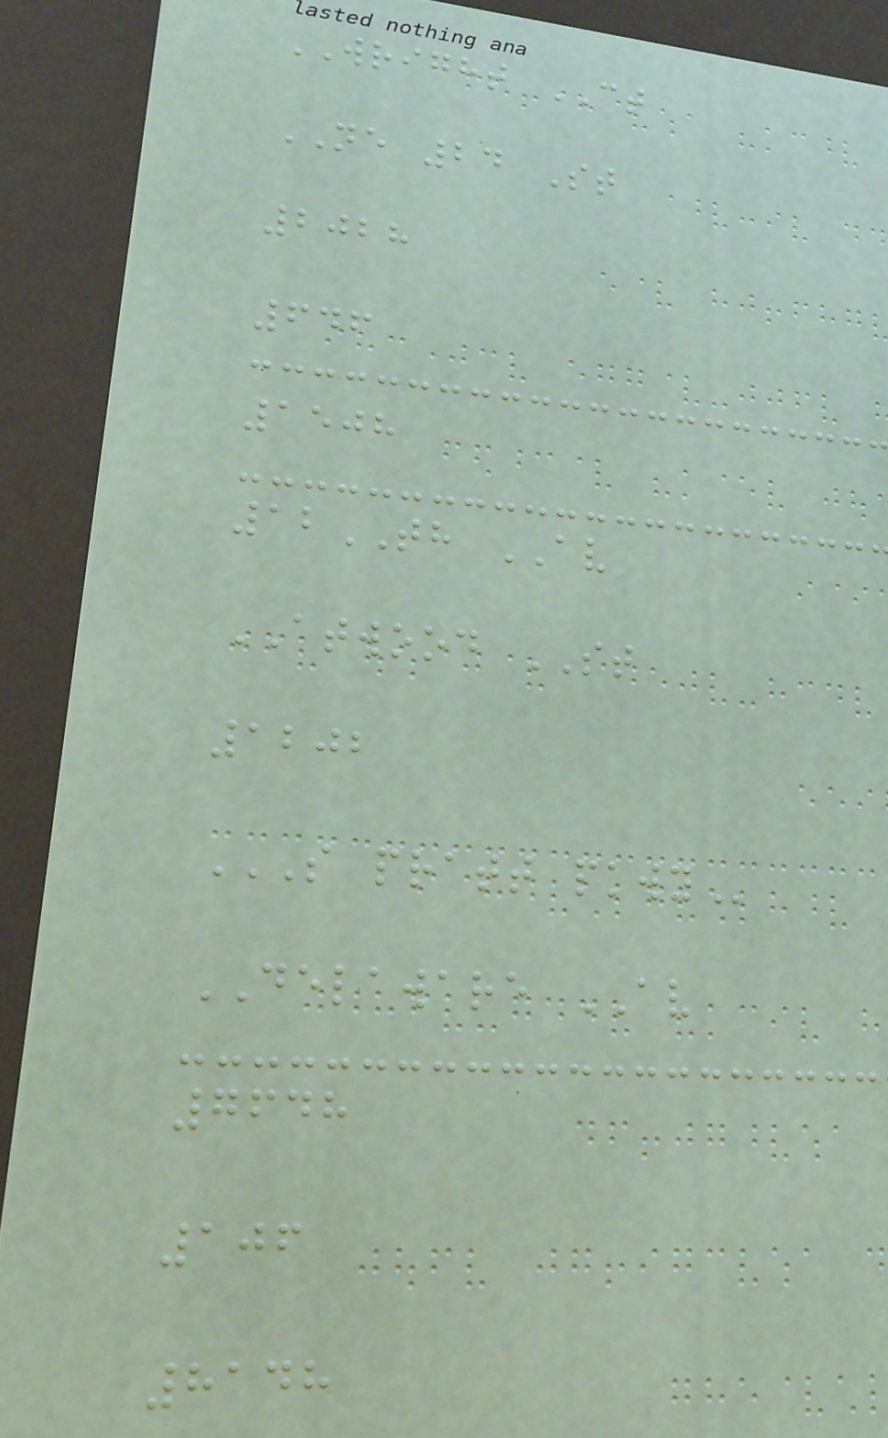WRIGHT CT
NE 24 St
2028
646
1508
12TH AV
ATWOOD ST
1202
S PRATT PKWY
DELAWARE AV
7648
106
8148
